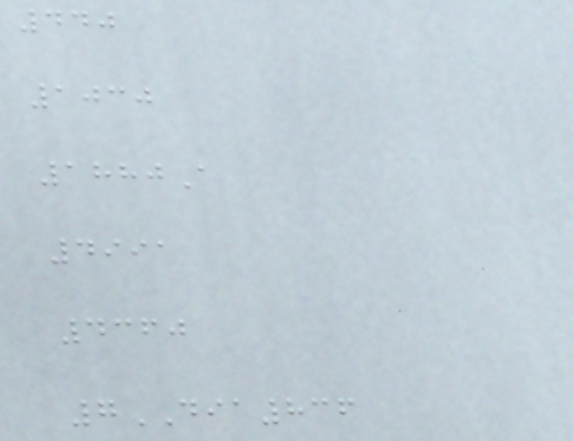440
1030
1880A
4991
4360
7DIA836
